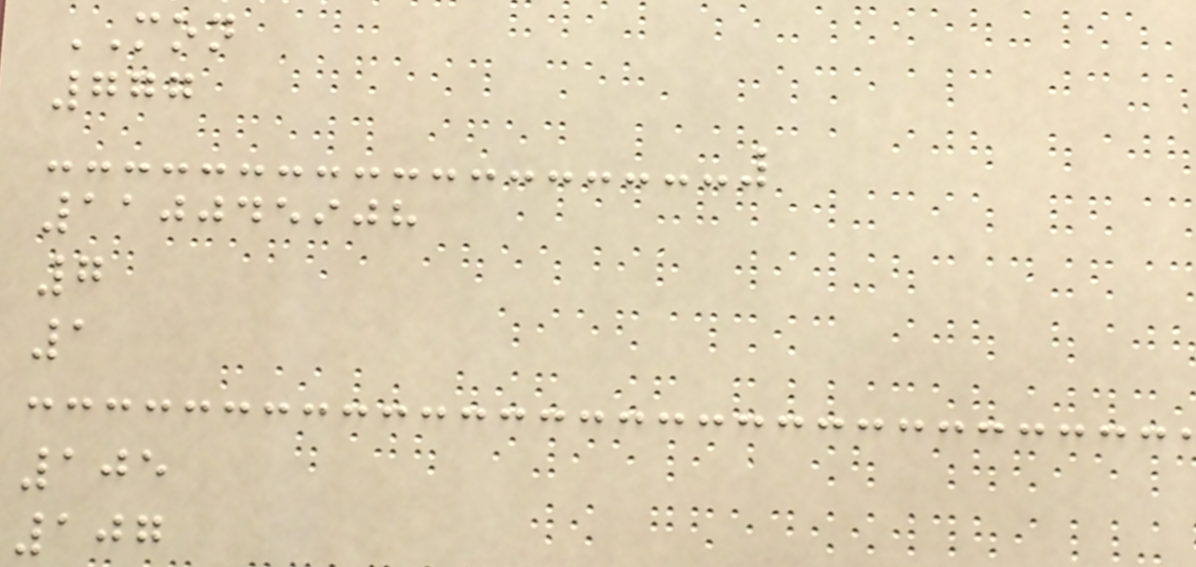MON
777
110045908
7
1
105
107
